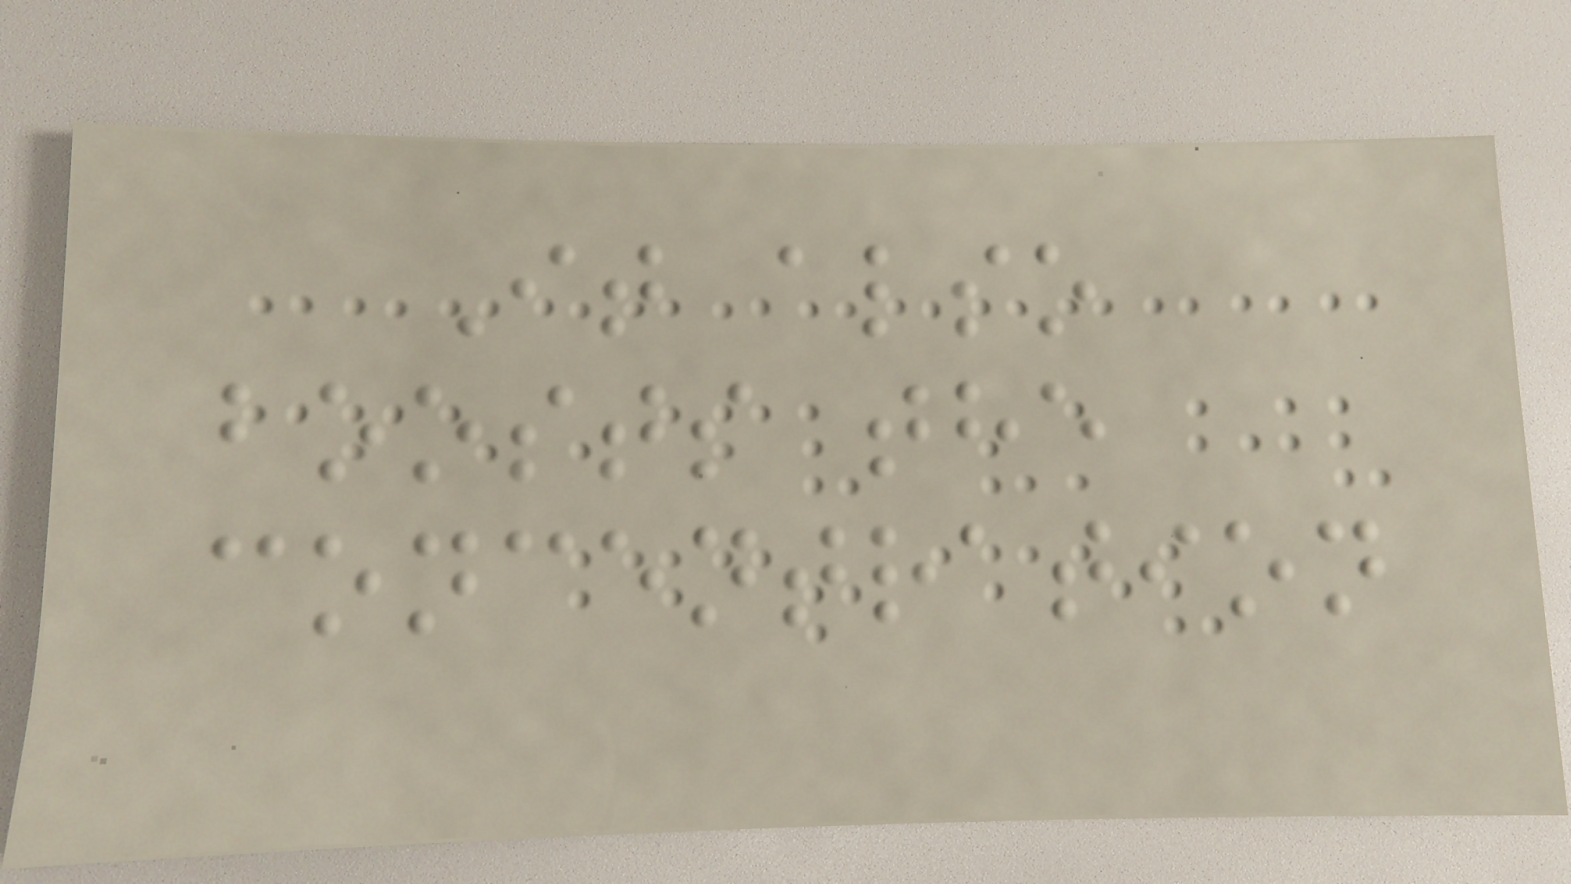It also
boosts the
concentration
